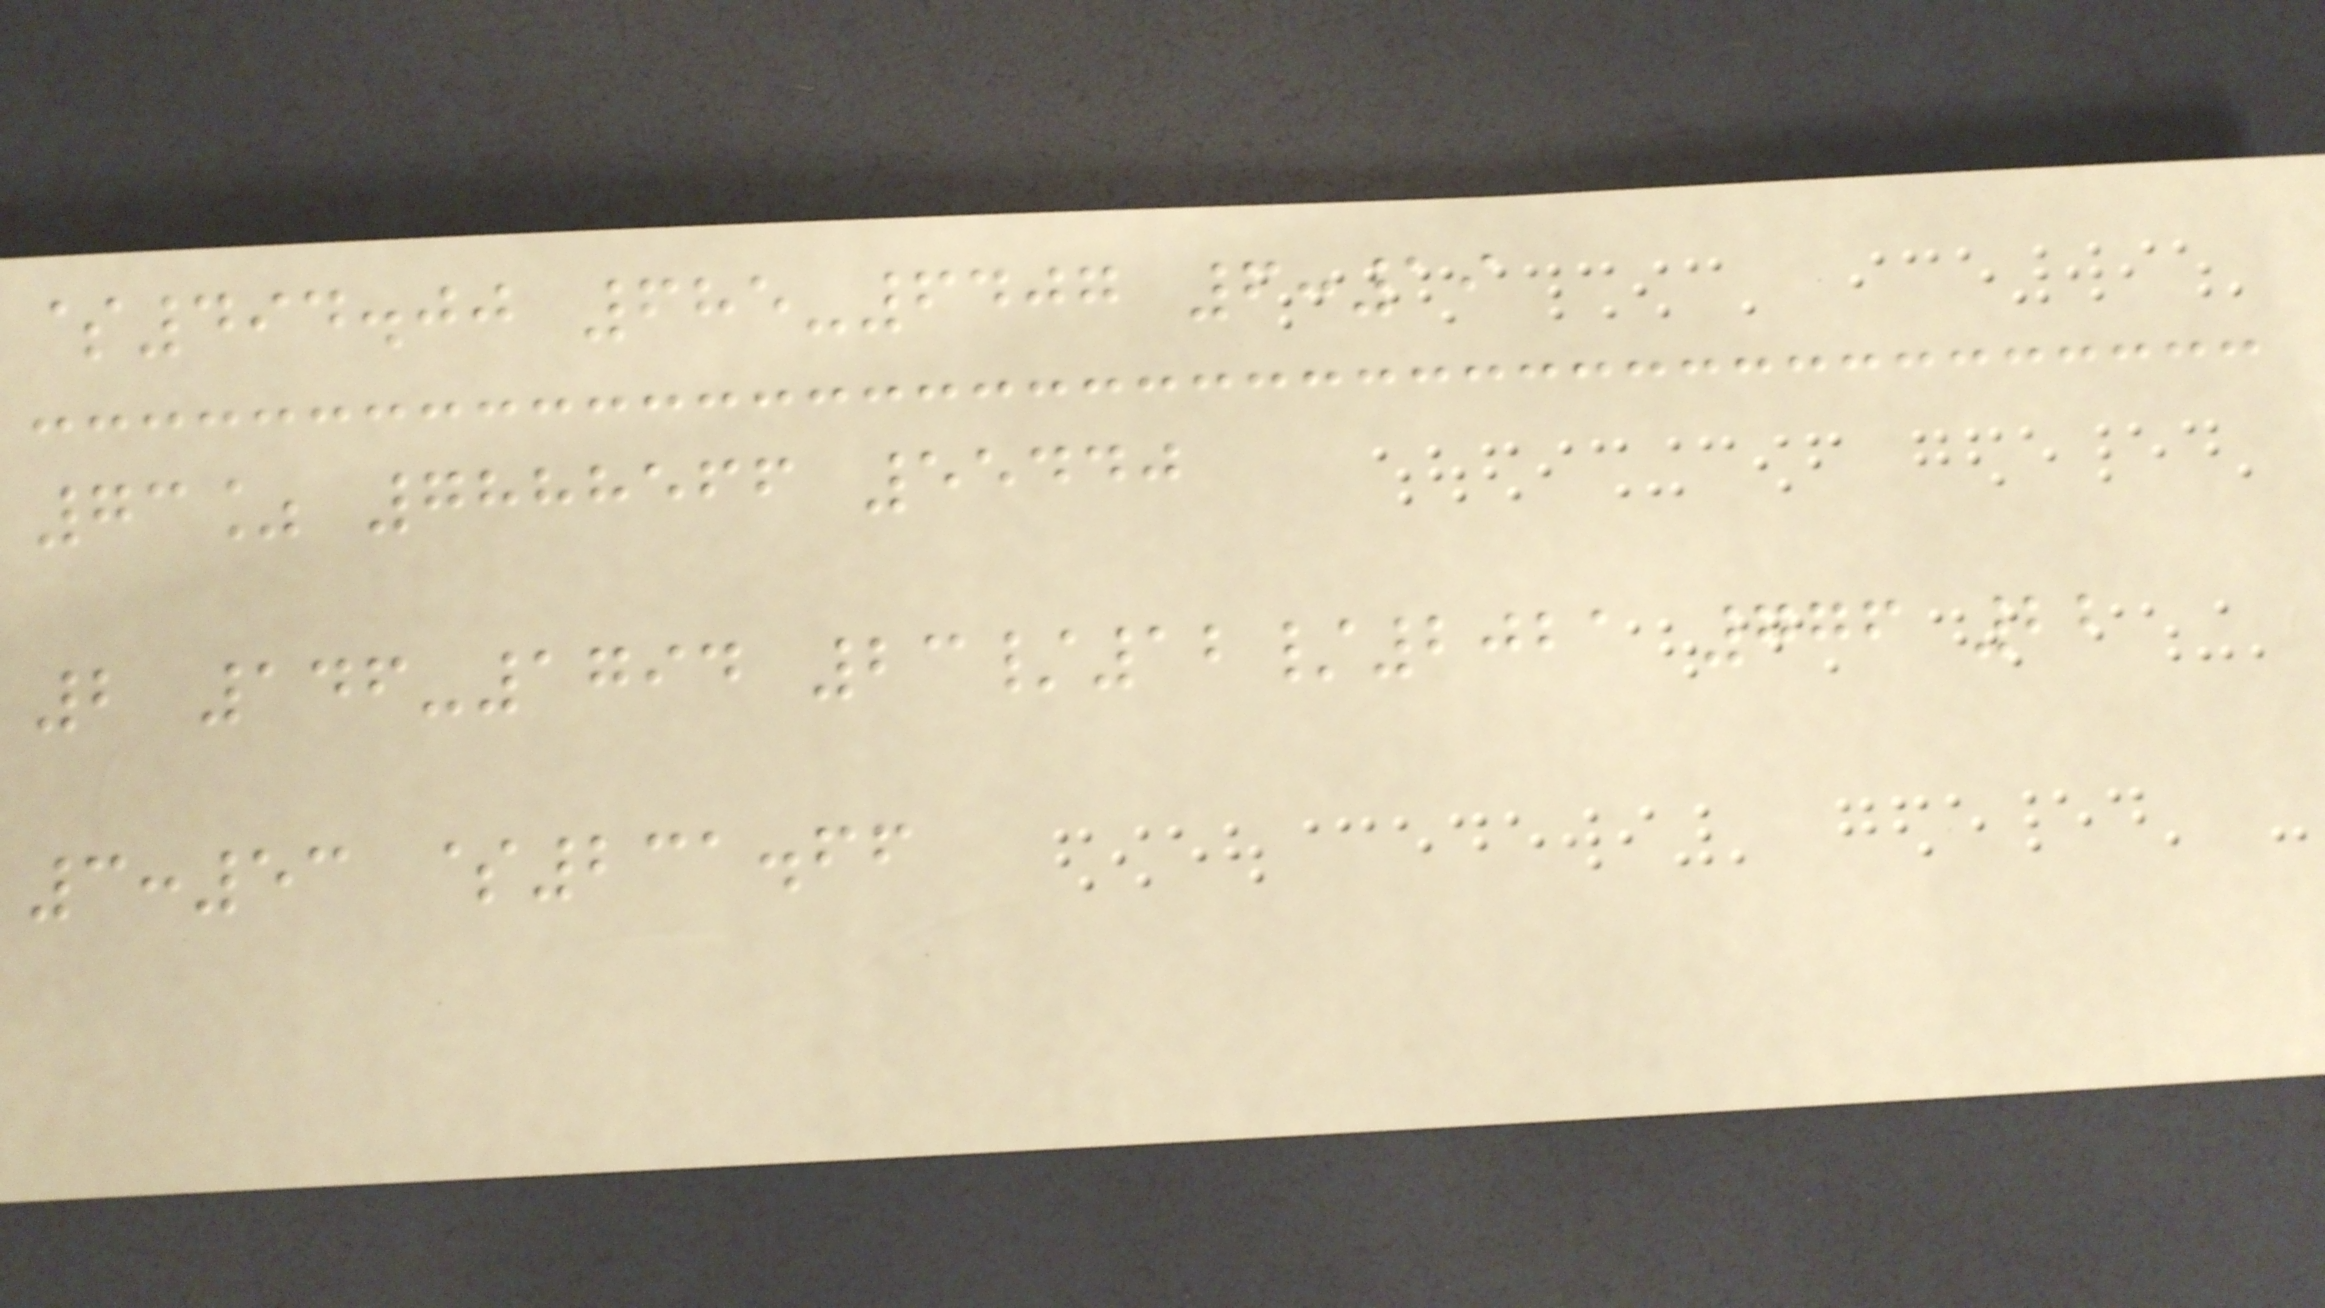$494.00 685-6407 6:19
73% 7888566 55440
2 146-1794 23/12/2021 776 22
3:53 $231.66
